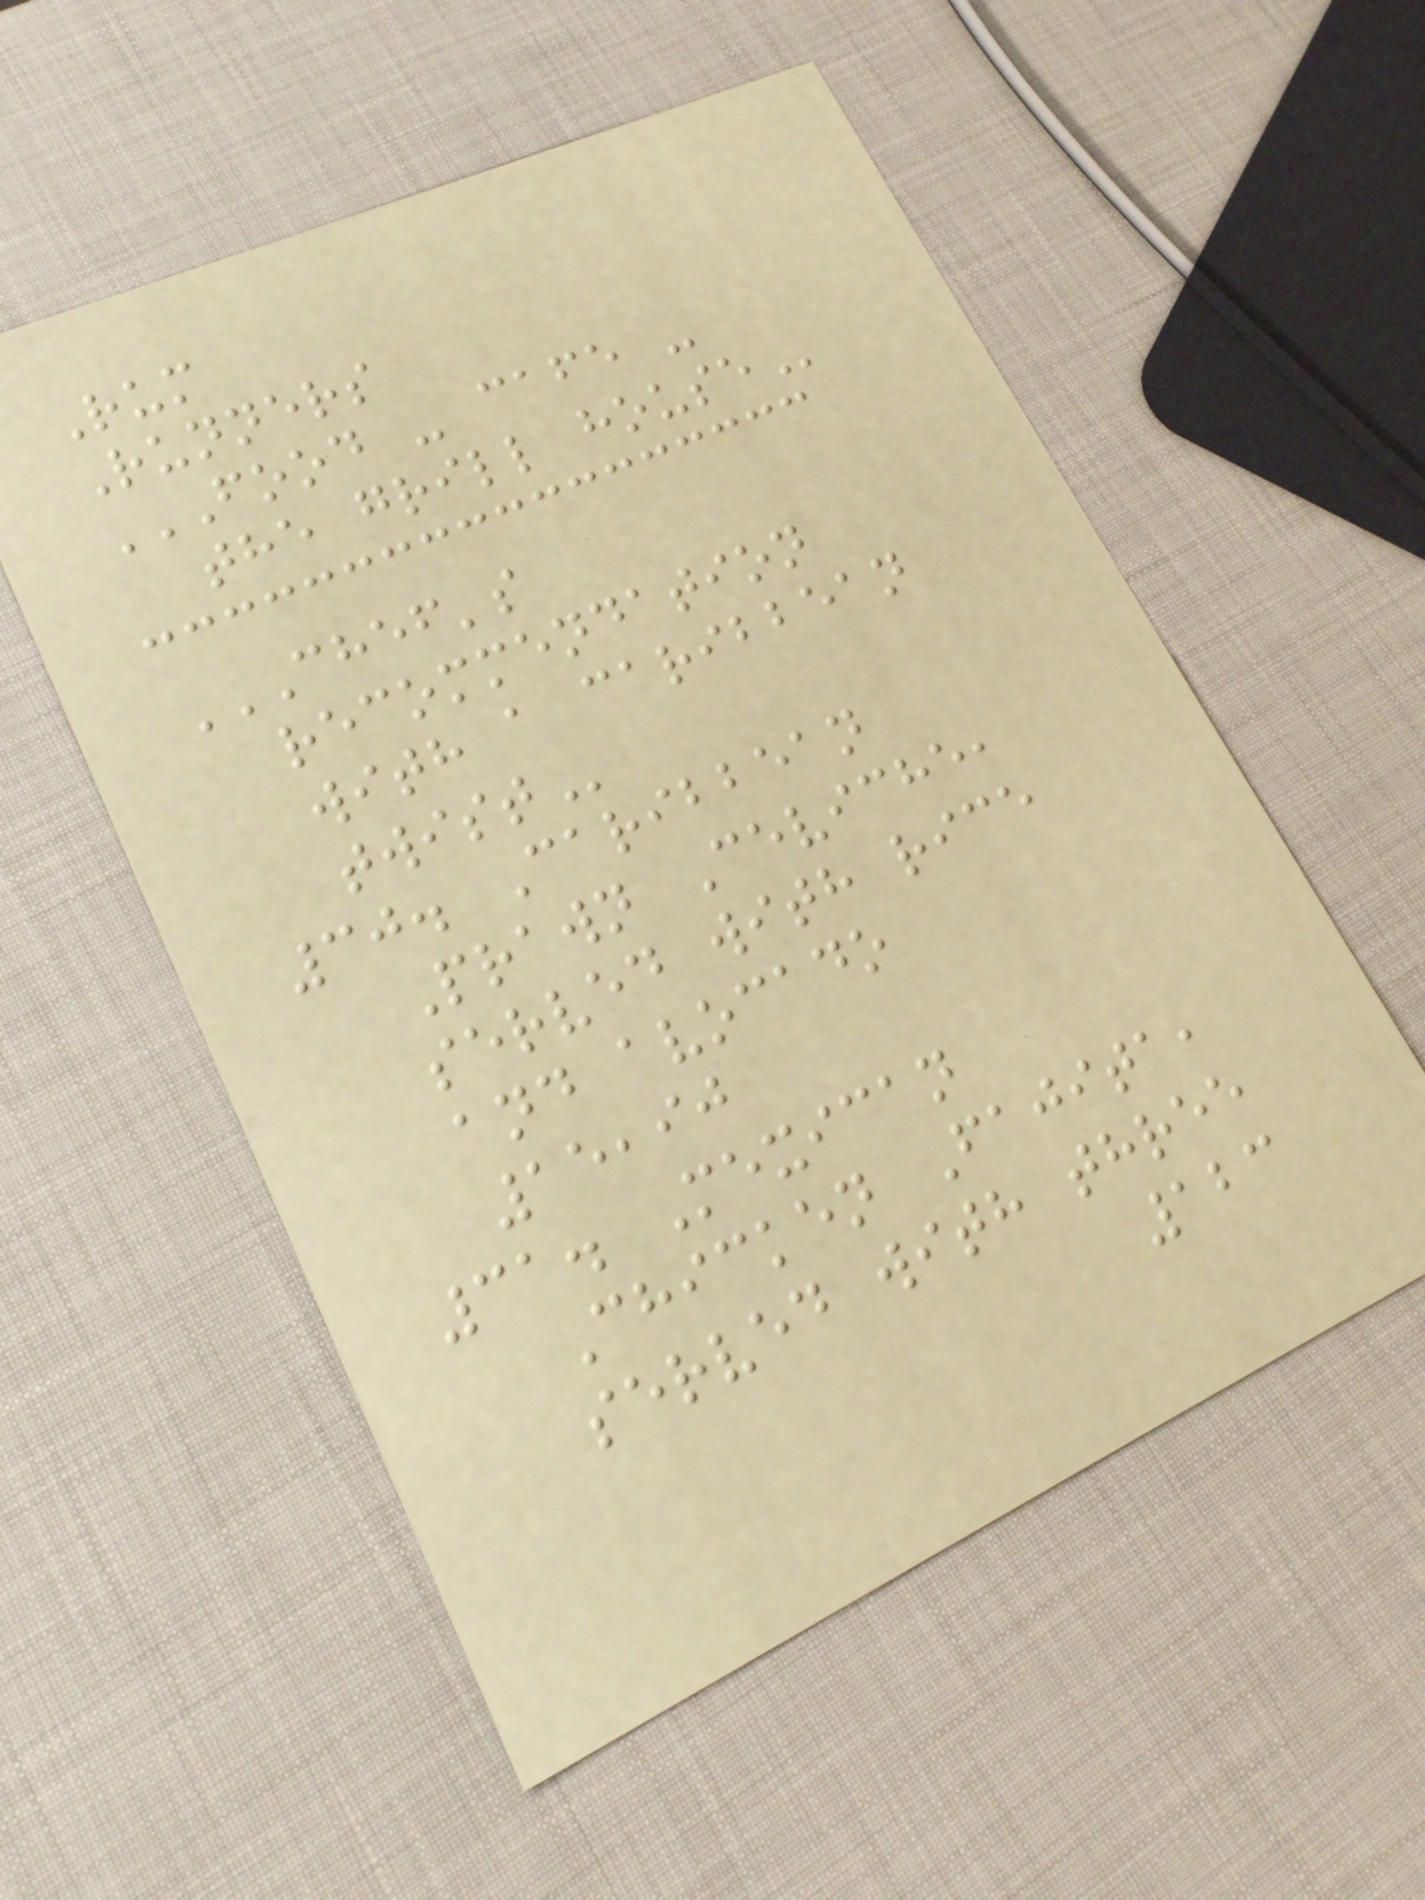Rum
Runners
FOOD - CAFE -
THE GRILL HOUSE
CHEF'S
RECOMMENDATION
WITH A CARIBBEAN
TWIST
30. Caribbean
Prawn Ceviche,
served with rice
and avocado
15,90
31. Mexican
Chicken Fajita,
served with three
123
